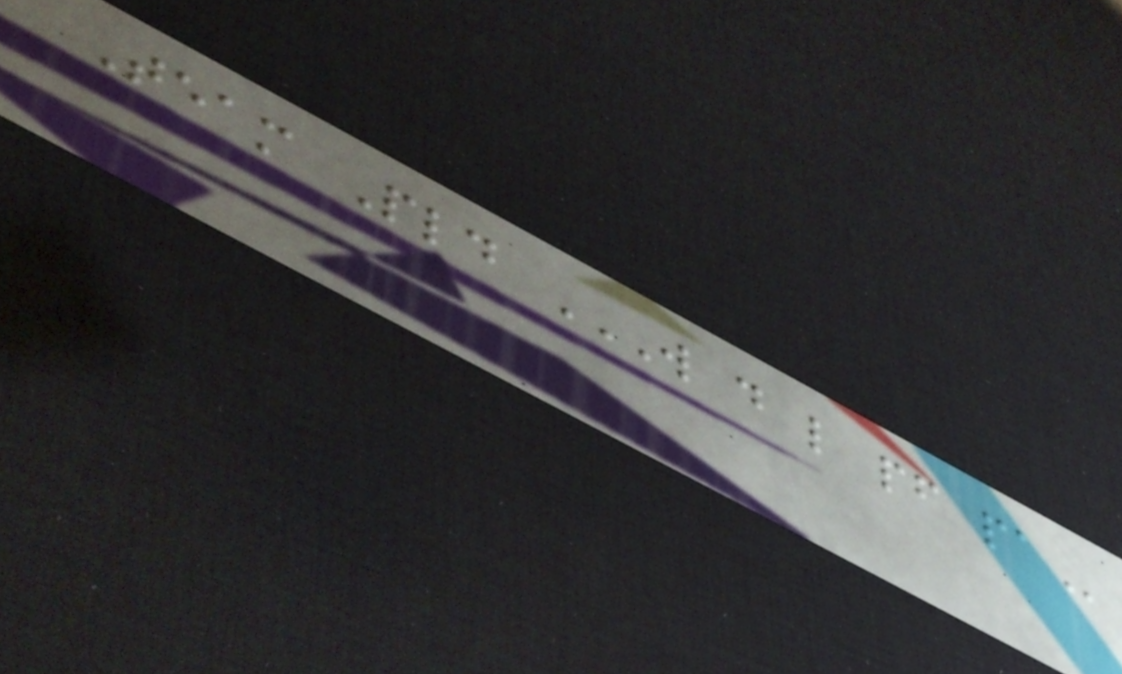Team Pld W D L PF PA
